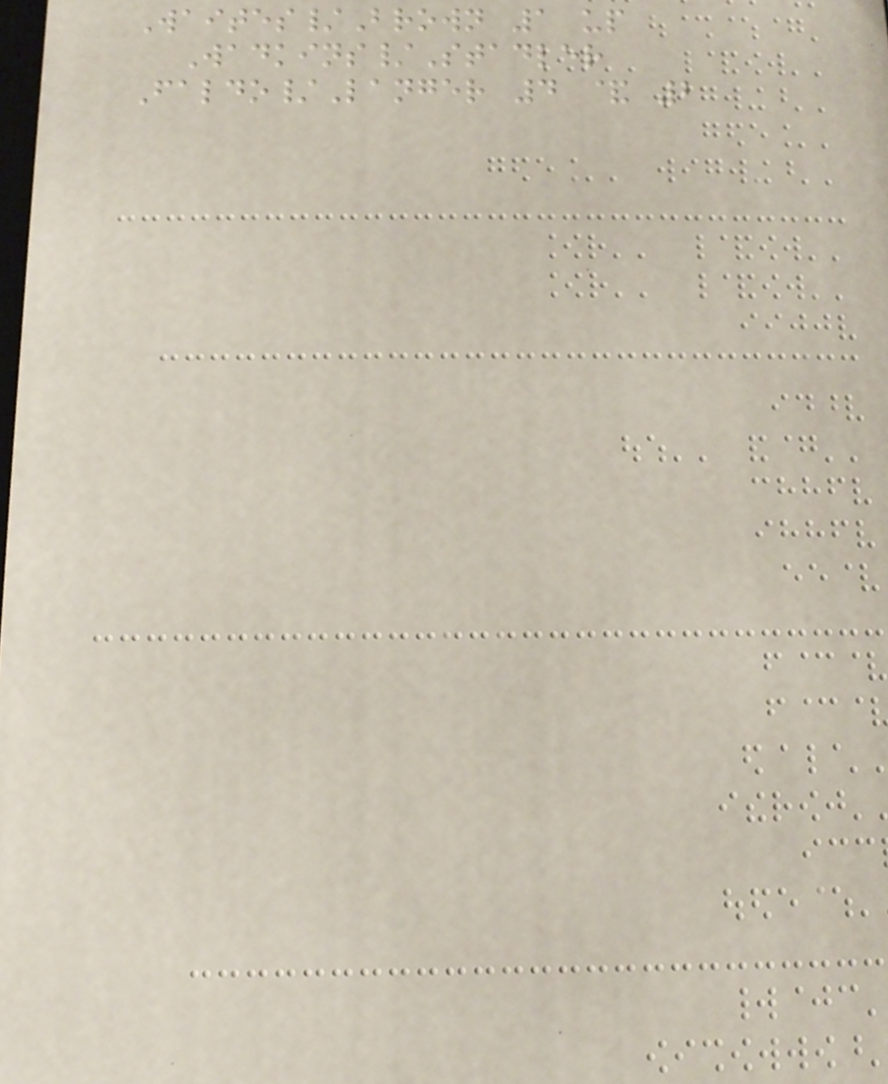Waites/Brown 1 up
Wadkins/Stadler
Faldo/Langer 4 & 2
